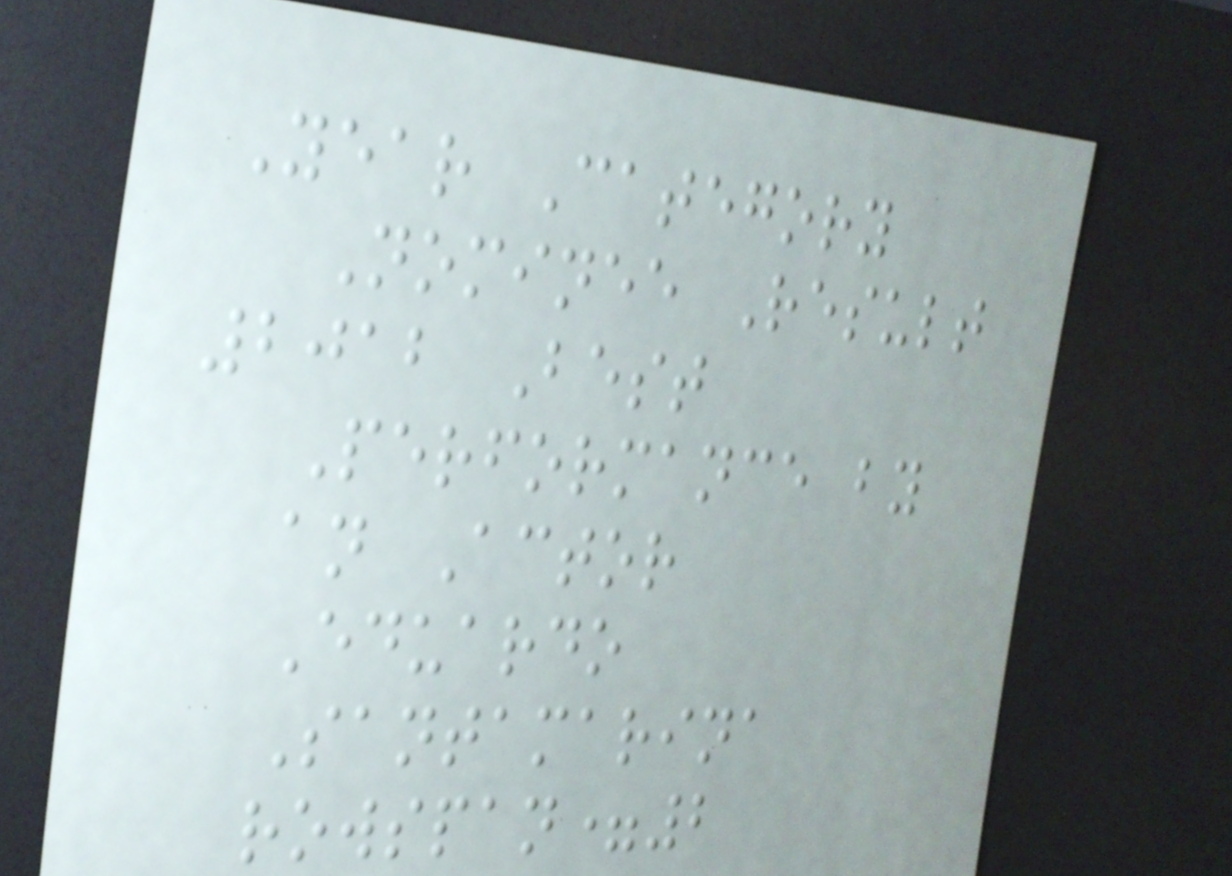Year Category
Nominee Result
2012 Best
Performance by
an Actor
Eduardo
Santamarina
rowspan=2
